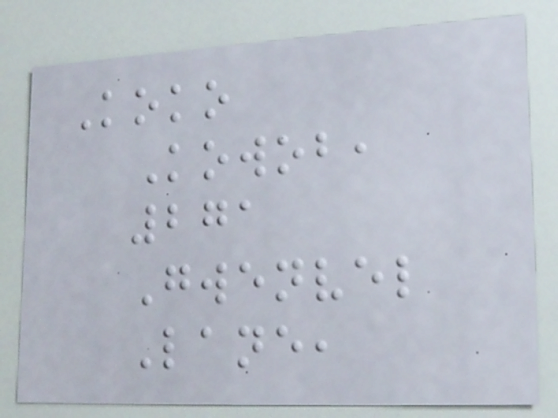Koko
Kowob,
271
Gwenvel
Lane,
